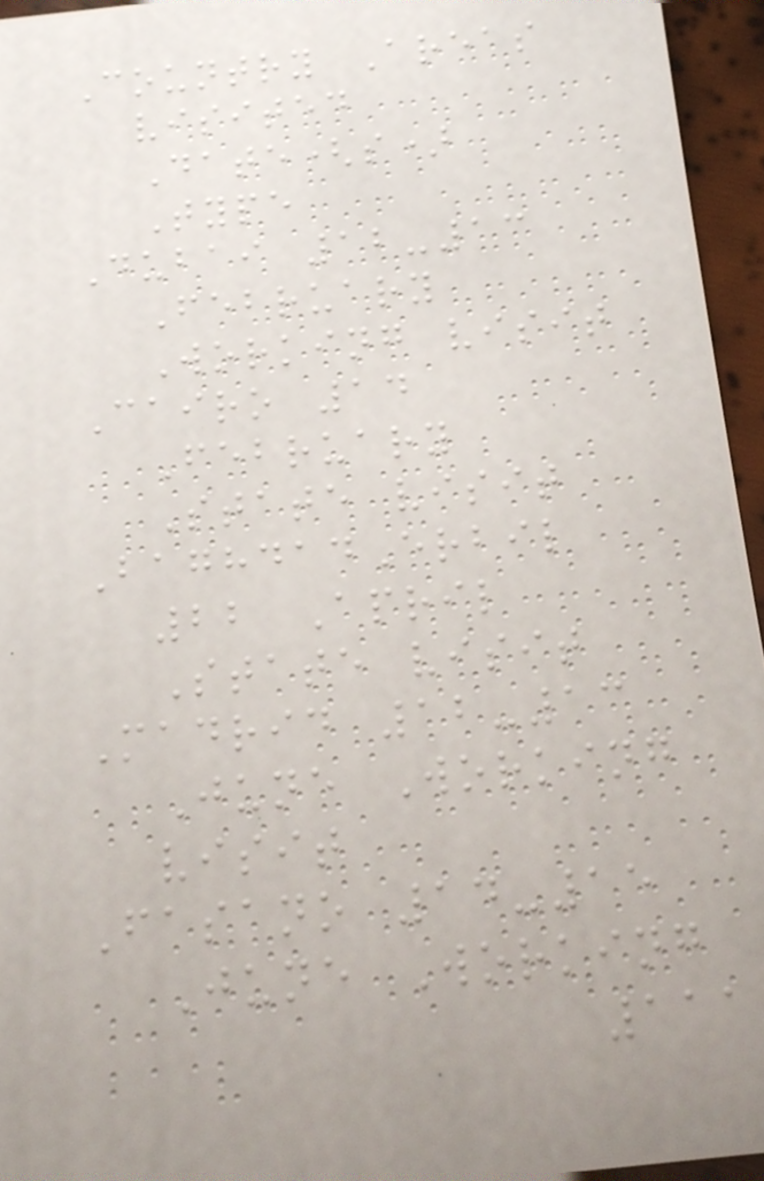Country Areas
visited
Date(s)
Type
Dubai 12-13
February
Working visit
Cairo 14
February
State visit
BaghdadErbil
22 April
State visit
Madrid 12-13
June Working
visit
Fasano 14-15
June Working
111
